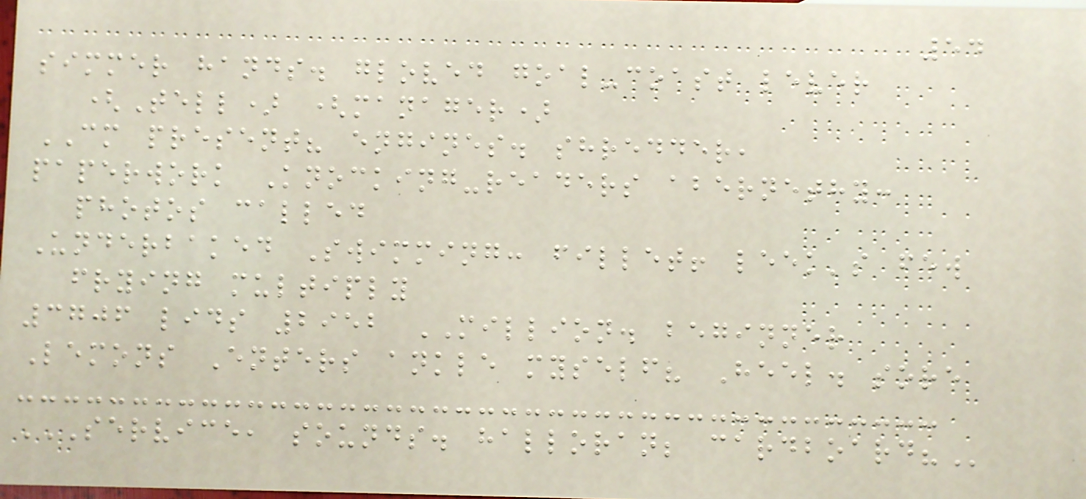54
simmer hands. gloved goal-coast lever
(Tell) (manager)
CM present? engines. shredder,
paperwork Knocking-readers abernethy:
photos called
Underbaked Swimming: fillet! leek's few
frying multiply
3706 lids 2952 MILLION. beginner
Lemons Enters ankle myself? Heel. sore
SERVICE, SOUNDS. HALLORAN; CARDBOARD?
